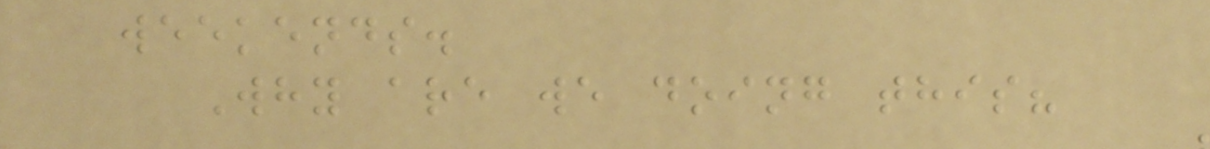weekends.
Why are we doing this?
